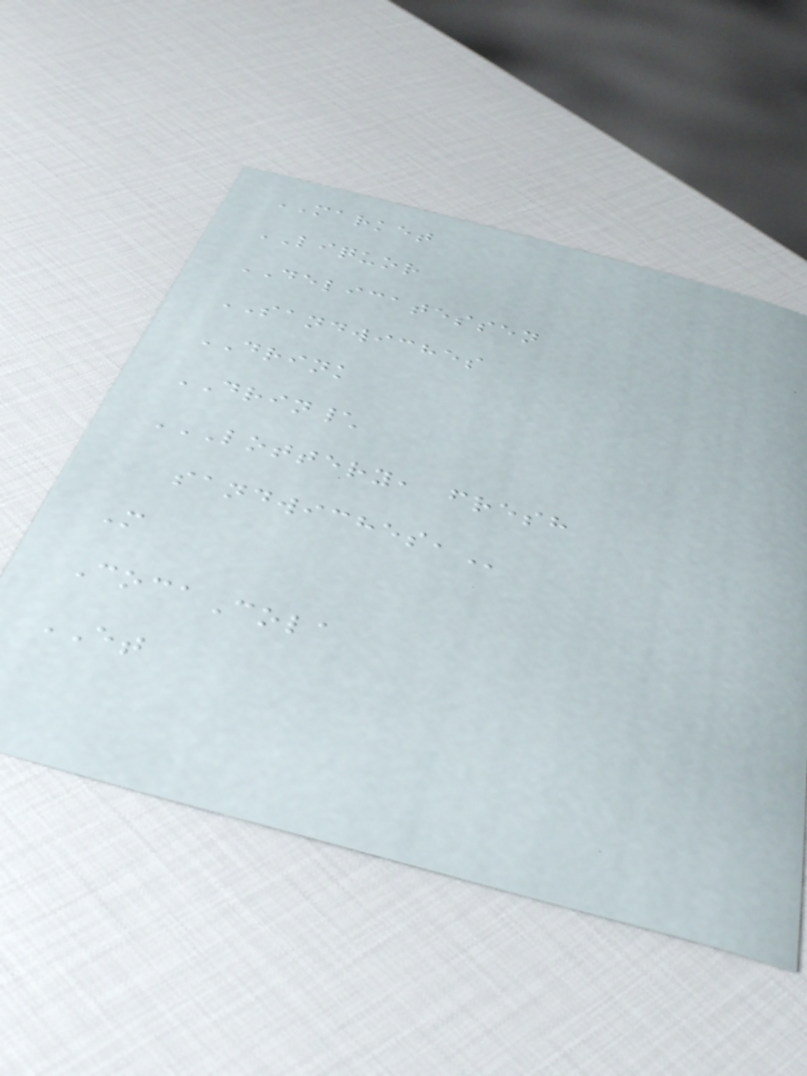MARKET
LIQUOR
DELICATESSEN
SANDWICHES
DRINK
DRIN\
LOTTERY, FRESH
SANDWICHES,
M
CocaCola
ET
